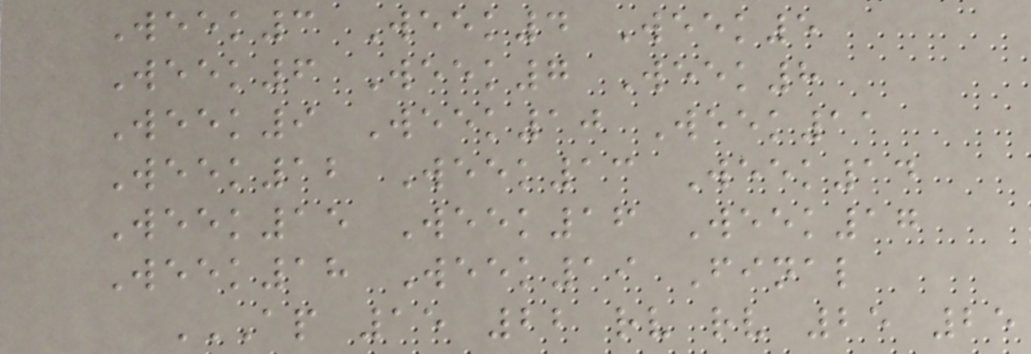Week3 Week4 Week5
Week6 Week7 Week8
Week9 Week10 Week11
Week12 Week13 Week14
Week15 Week16 Week17
Week18 Week19 Final
AP 15 22 RV RV 25 25
